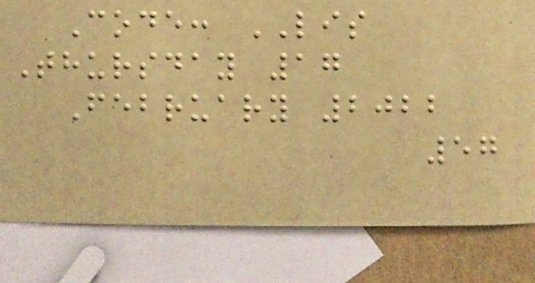Code: LIS
Thursday 17
February 2022
57
